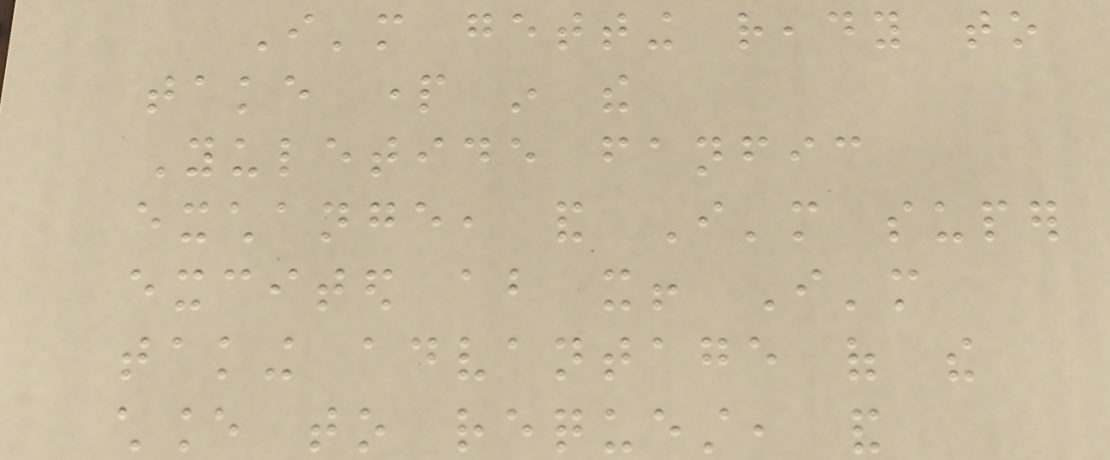I'm getting ready to
take part in the
Yuletide fanfic
exchange, and I'm super
excited about it! I'm
taking advantage of the
chance to request, and
